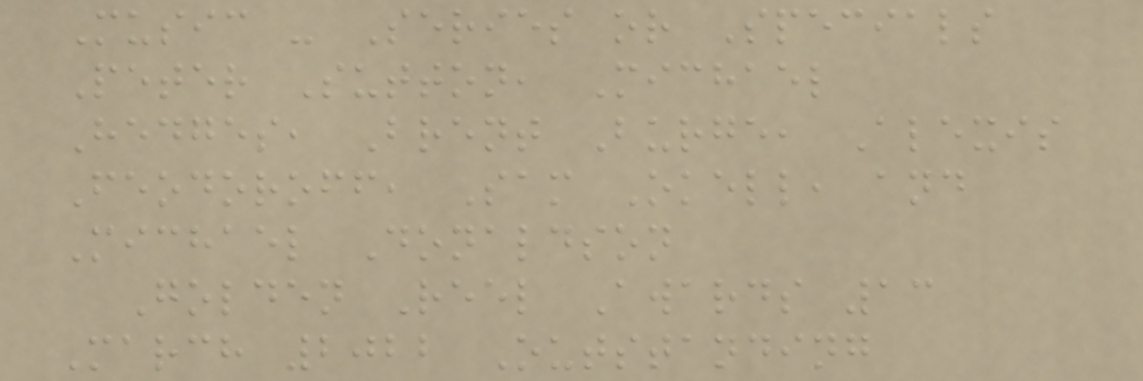Music - Series or Specials
Peter Sutton, Michael
Hedges, Brent Burge, Alexis
Feodoroff, Sam Okell, and
Michael Donaldson
Golden Reel Awards 13
March 2022 Outstanding
